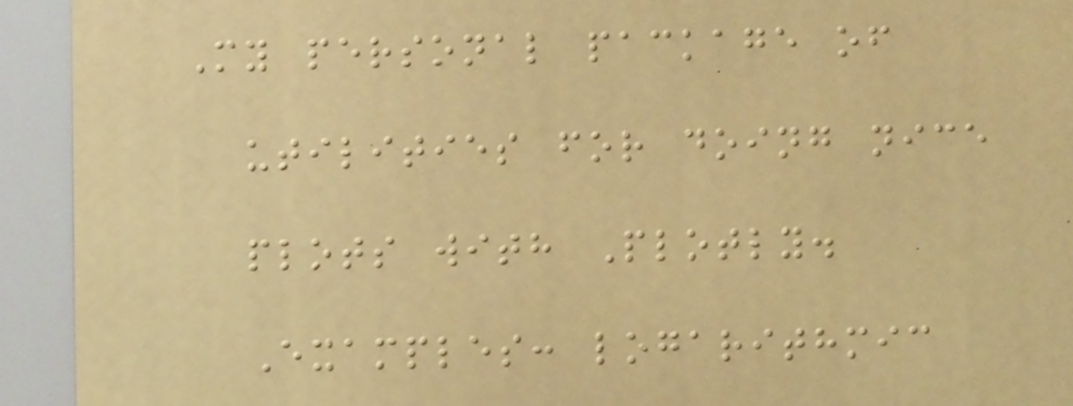My personal package of
utilities for doing nice
plots with Plotly.
Examples: logarithmic
